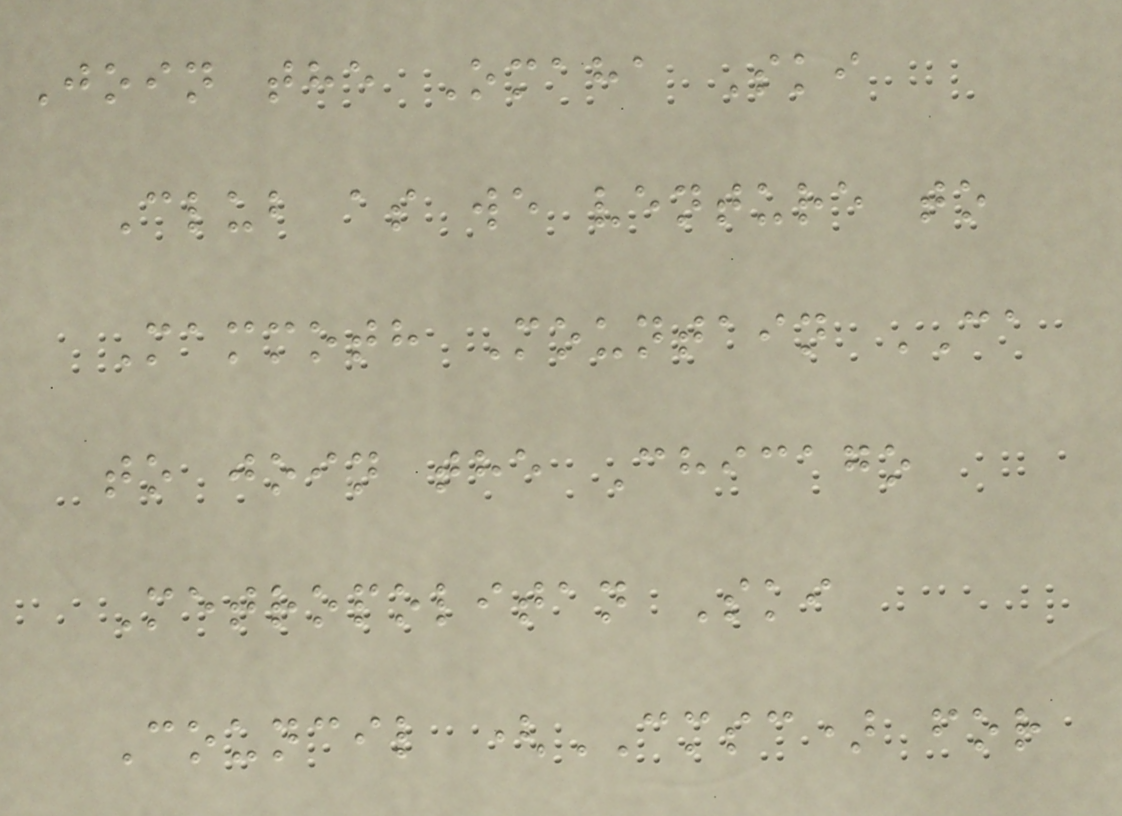Join the Omaha Ski
Club as we venture to
Mammoth Mountain CA
to join the Chicago
Metropolitan Ski
Council (CMSC) for
